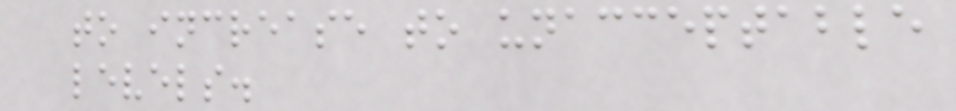to increase to unacceptable
levels.
